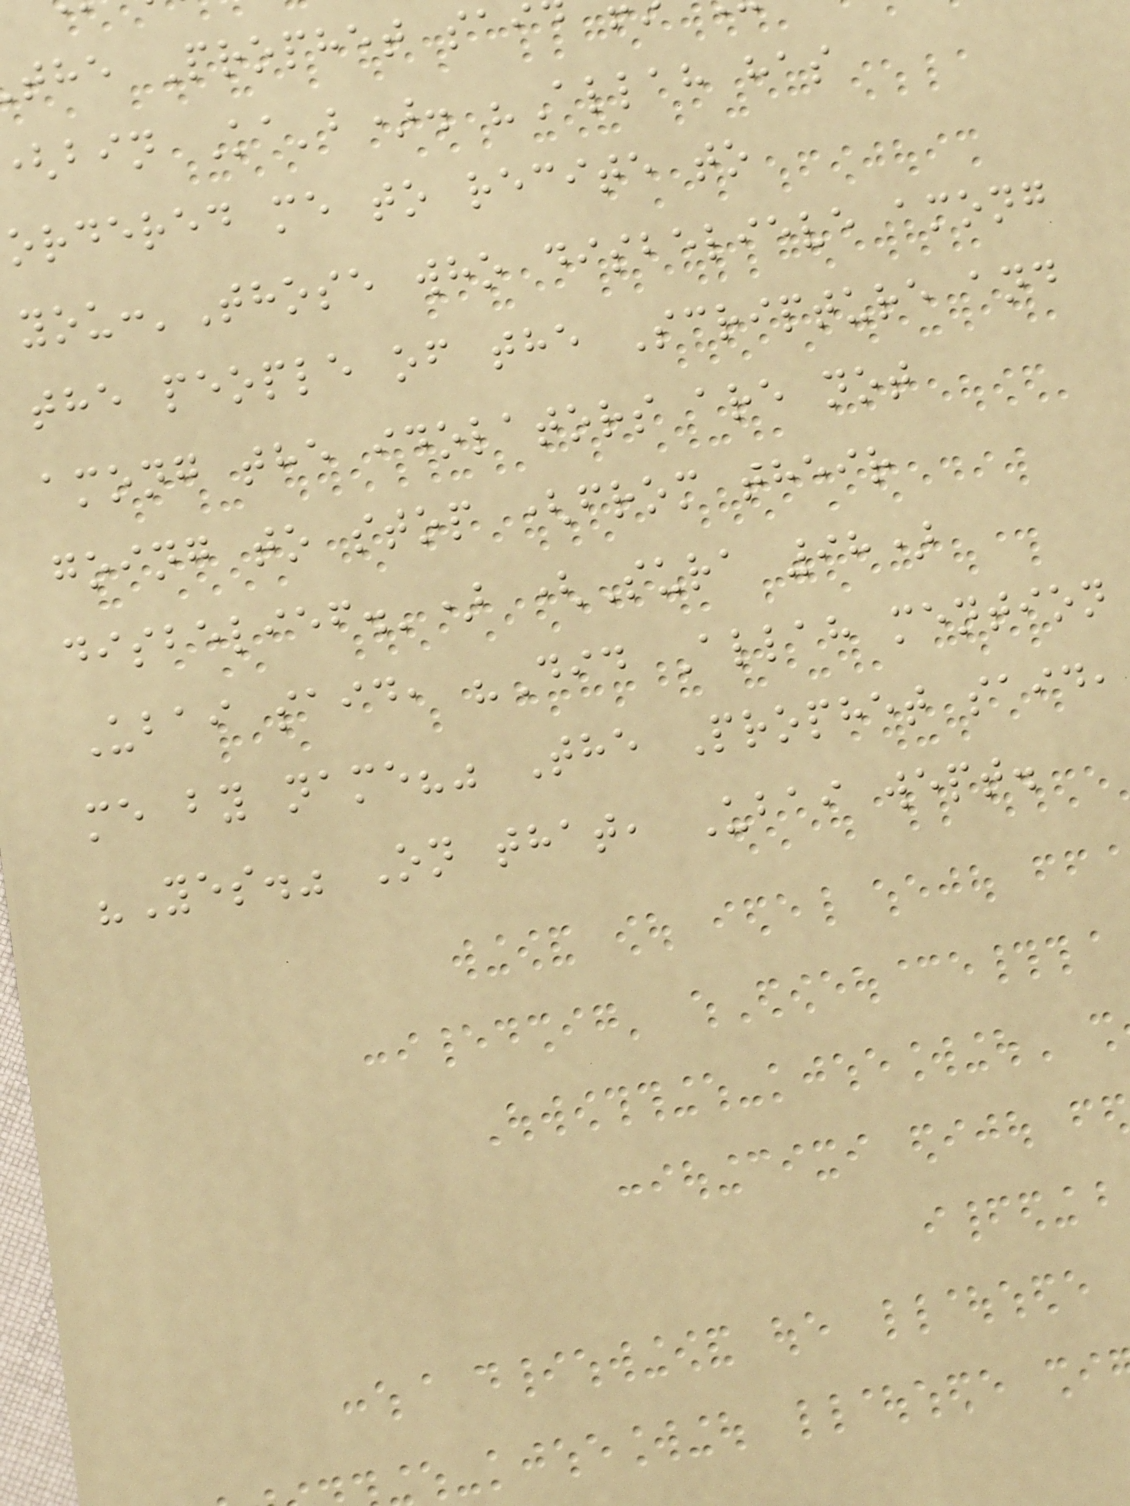the Prophet sai
bin Ka'b). "Allah has
ordered me to recite to
you:'Those who disbelieve among
the people of the Scripture and
among the idolators are not
going to stop (from their
disbelief.') (Sura 98)
Ubai said, "Did Allah mention
me by name?" The Prophet said,
"Yes." On that, Ubai wept.
